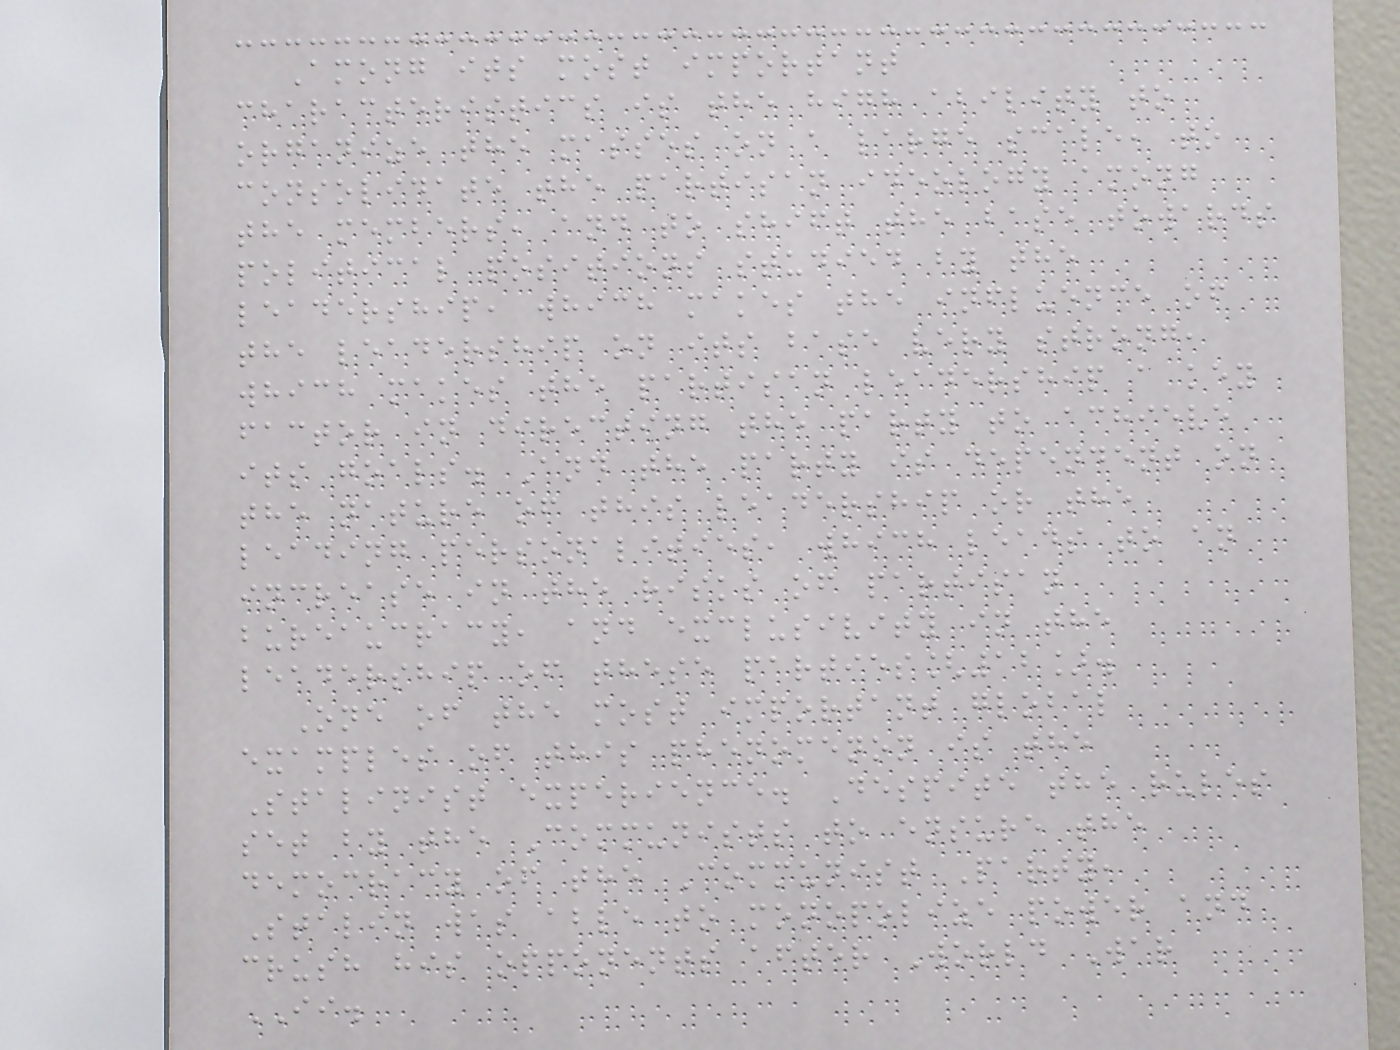Among its most important
characteristics is the high ability to
organize the masses on a large scale, to
consolidate the partisan ideology among
the members, and to shift the base towards
political positions studied by the
leadership, which makes the influence of
the leadership on its base very strong,
which makes the partisan leadership a key
factor in directing the party to achieve
its goals. And the party is dependent on
the nature of this leadership or the
leading personalities, which leads to an
increase in the risks of partisan
bureaucracy, and exclusivity in the
leadership of these parties[12].
One of the most important global
examples of this phenomenon is the
Stalinist experience. Despite the rules
set by the Communists to ensure the
democracy of the Communist Party,
Stalin was able to monopolize power and
crush his opponents after World War
II.
